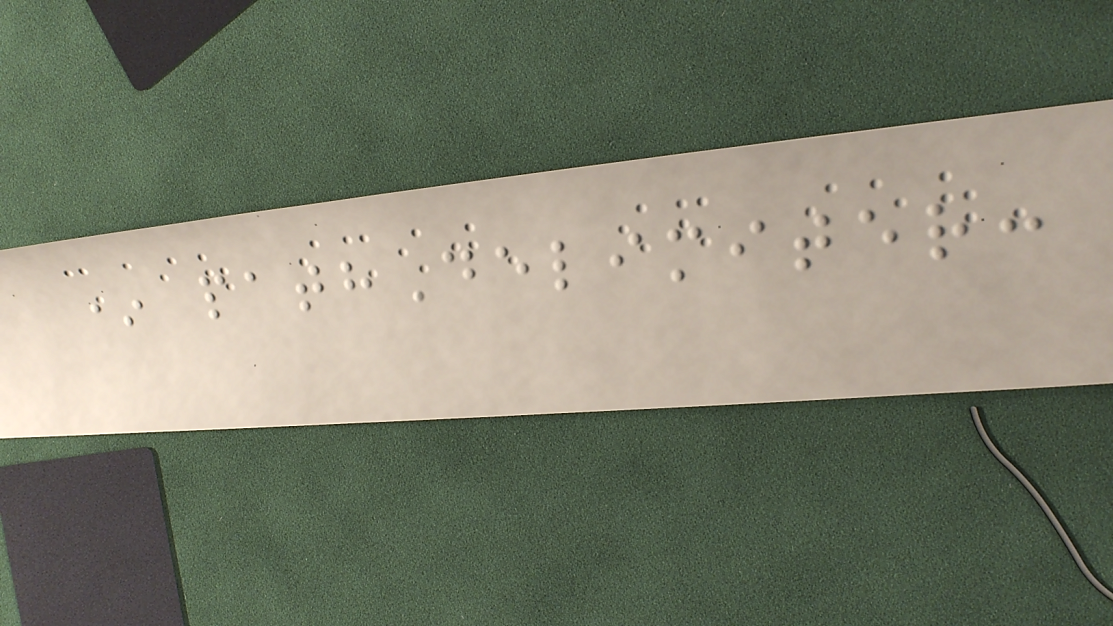* pathDelimiter:
